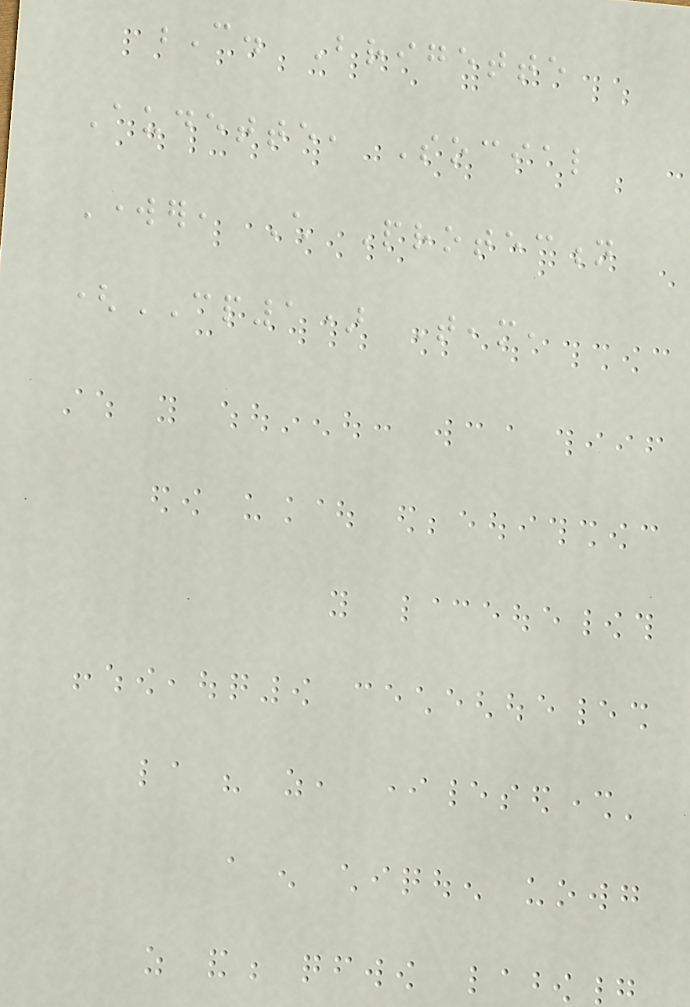C. Brigette
Audette, Social
Worker, Child Protection
(CP1) Team,
